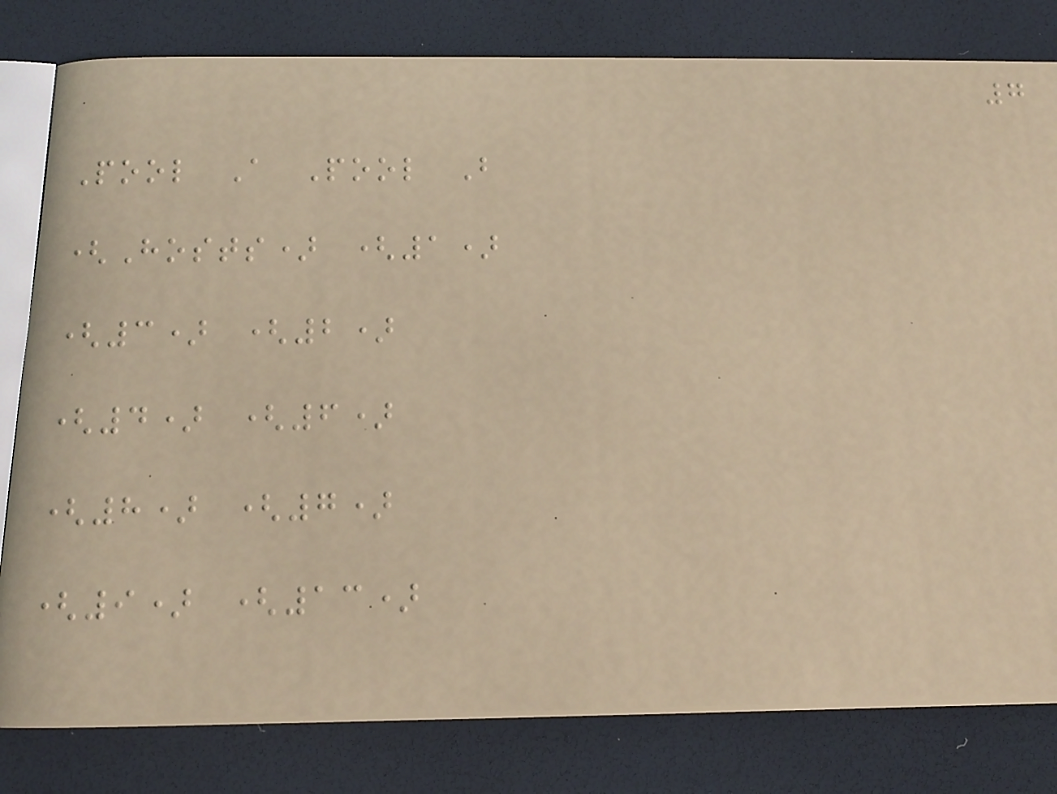7
Pool A Pool B
(Hosts) (1)
(3) (2)
(4) (6)
(8) (7)
(9) (13)
